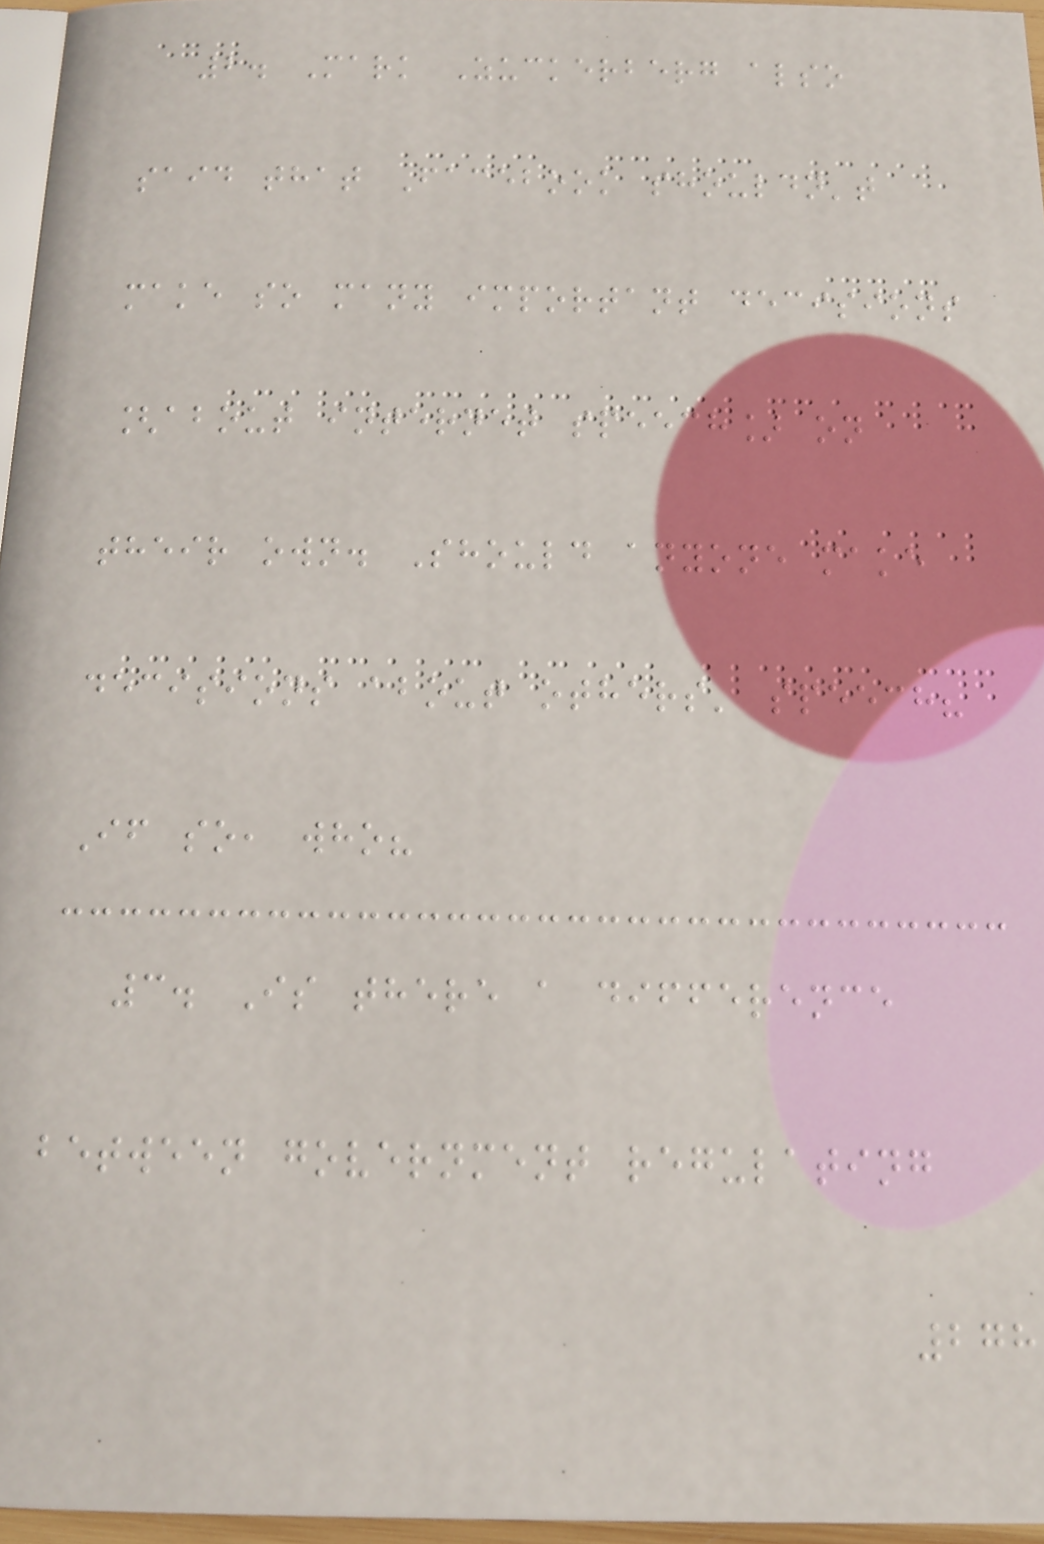2. Mark Zuckerberg also
said that Facebook shouldn't
make so many important decisions
[about internet speech] on
their own. Should anyone make
decisions about others' speech?
If so, who?
3. Is there a difference
between government regulating
278
